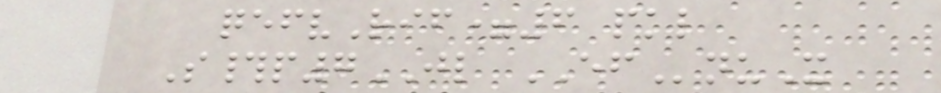qefvRif=6 pkl
S#p7JL EFnuX
